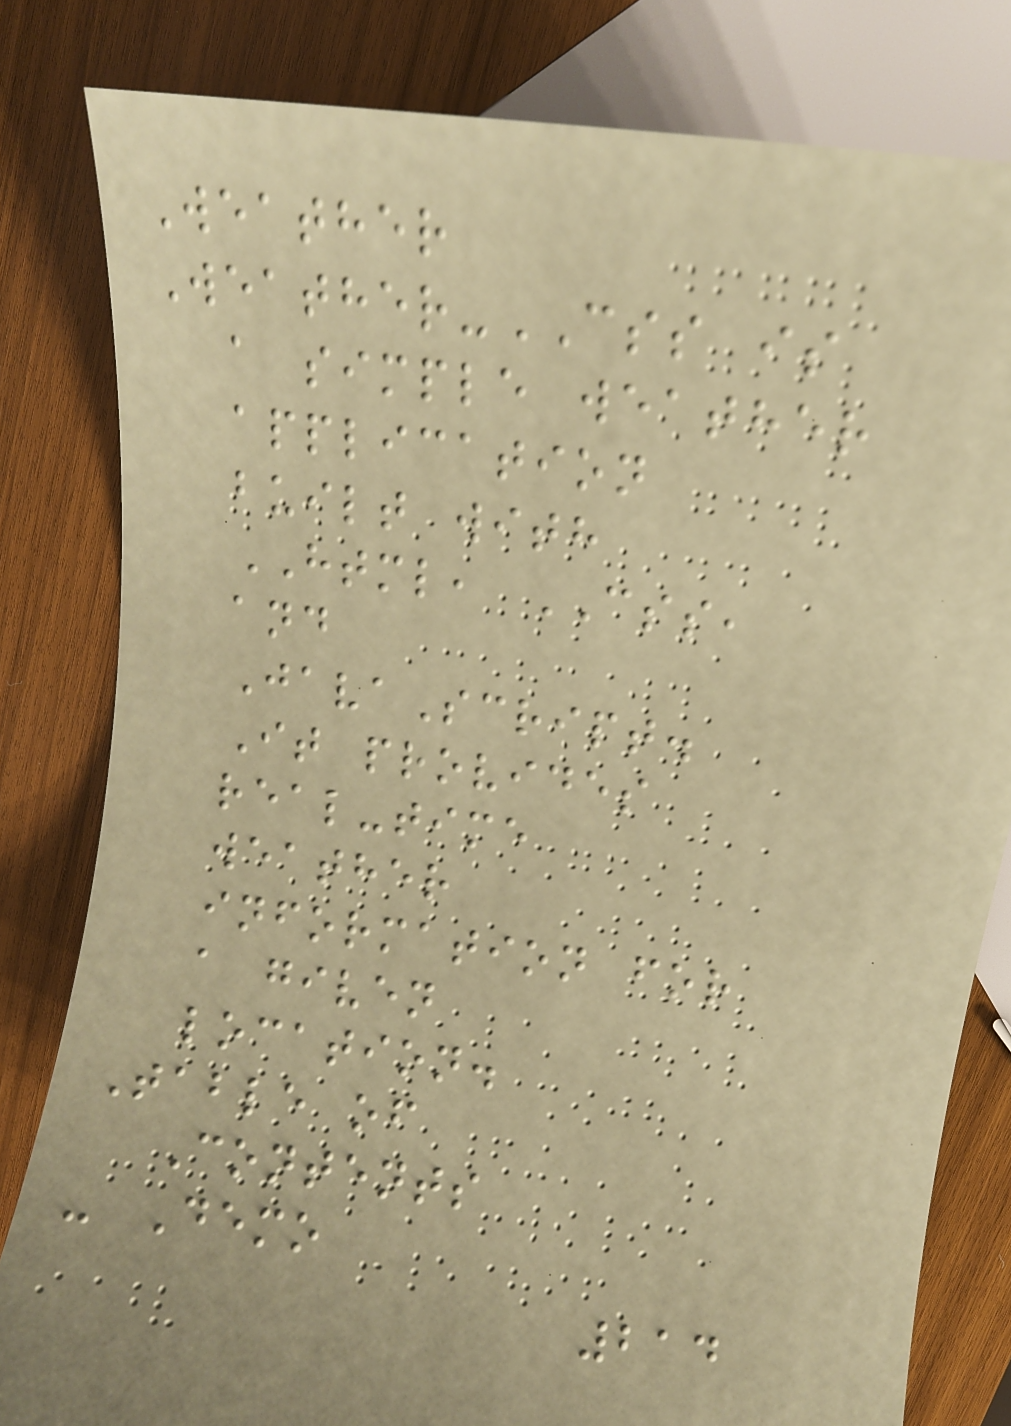Weather
Weather-CSS is
a simple weather
application
built with
HTML, CSS,
and
JavaScript.
It provides
real-time
weather
information for
a given
location.
Table of
Contents
- Demo
214
